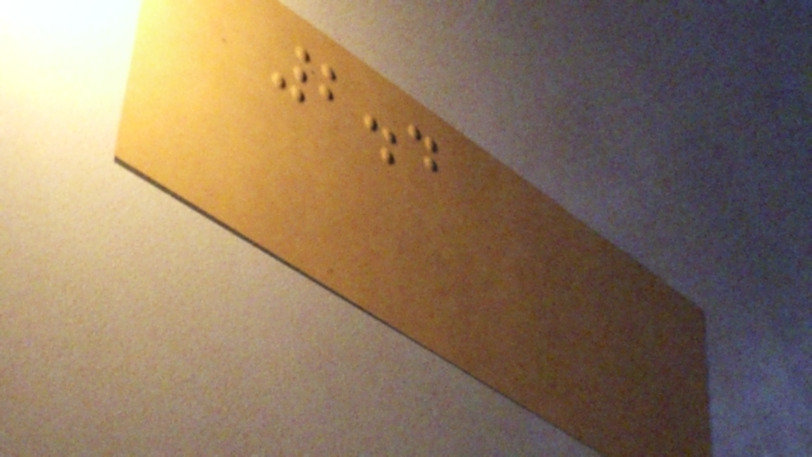2.4
